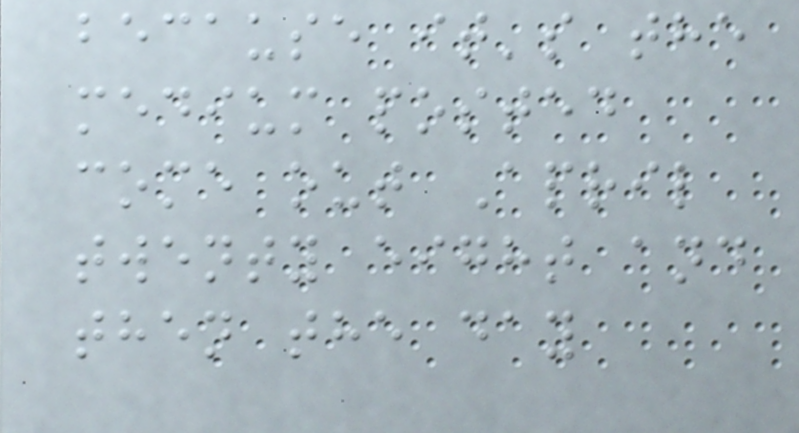because it's the
medium posted
come out April
twenty eight and
then the day
